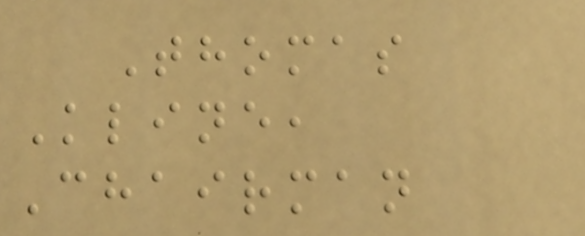Thomas
Kline,
Chairman
